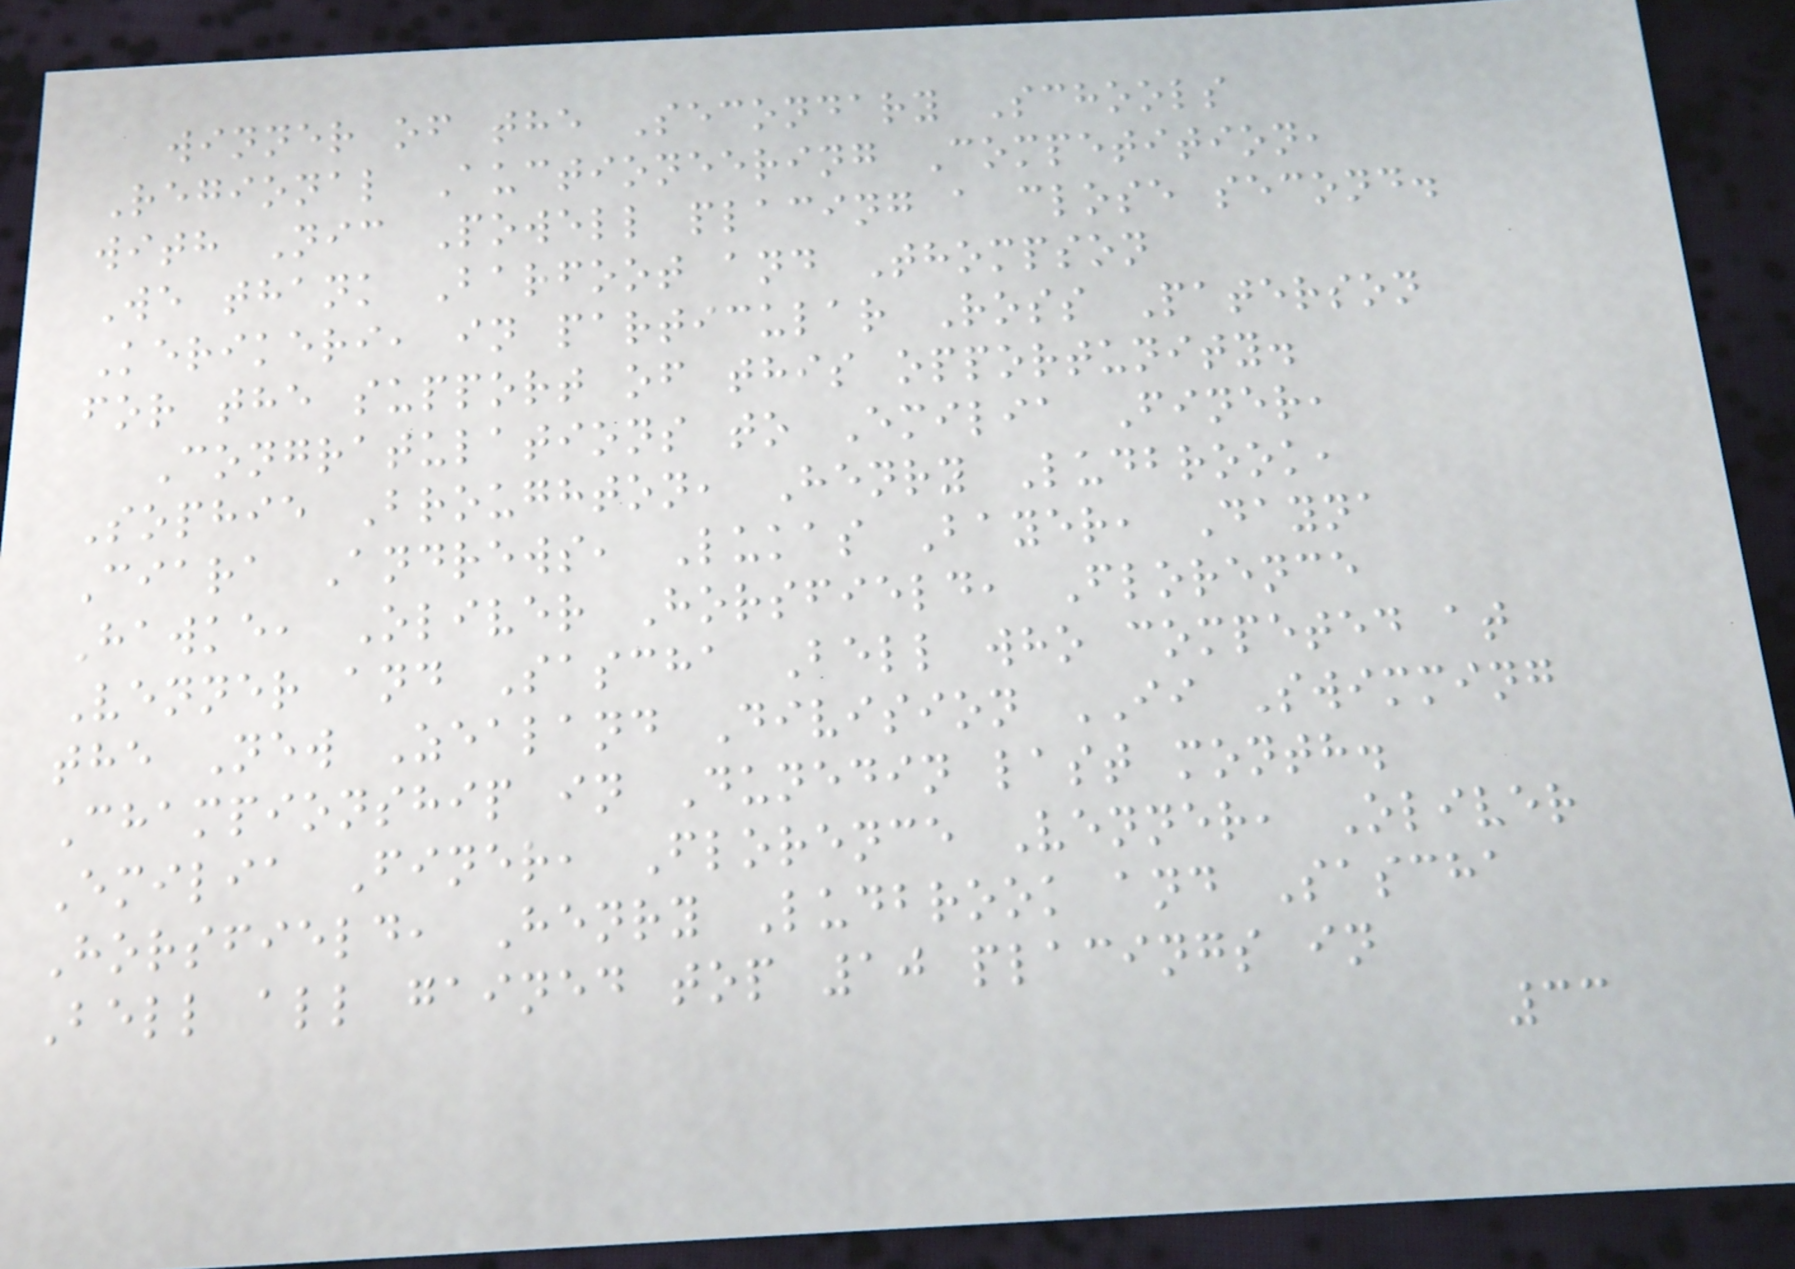winner of the Secondary Schools
Regional Auctioneering Competition,
with Nic Powell placing a close second.
We thank Barfoot and Thompson
Kerikeri, in particular Ross Paterson
for the support of this opportunity.
Congratulations to Emilia Finer,
Sophie Broughton, Henry Ludbrook,
Ciara Andrews, Lukas Bayer, Dayna
Hawke, Oliver Horsfield, Florence
Venner and Sascha Bell who competed at
the New Zealand Division II Swimming
Championship in Dunedin last month.
Emilia Finer, Florence Venner, Oliver
Horsfield, Henry Ludbrook and Sascha
Bell all gained top 10 placings in
33
